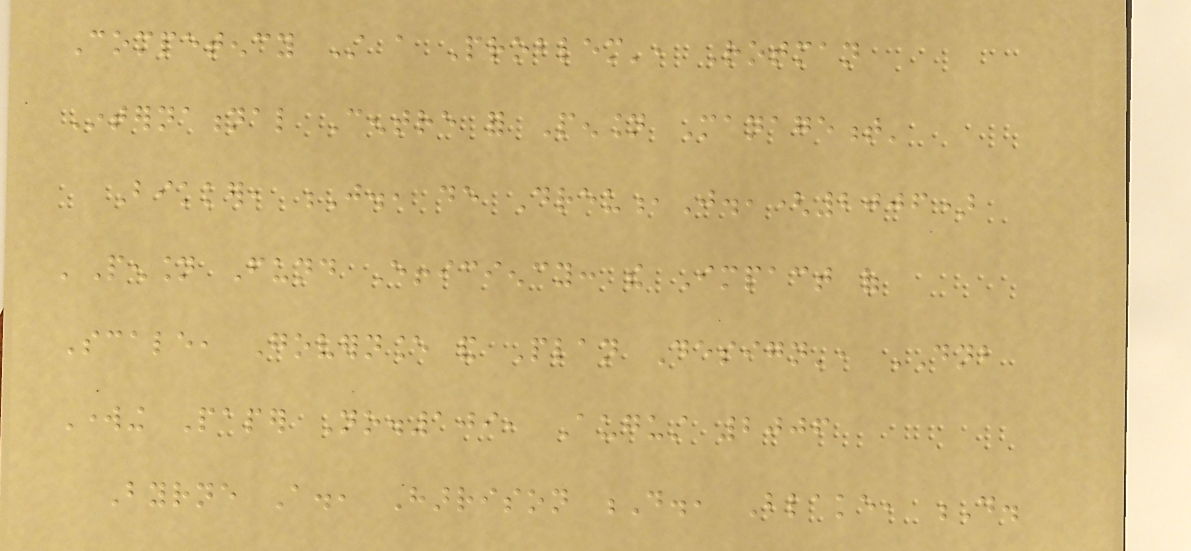Competency Still a Problem', Rotman
International Centre for Pension Management'
Bikker, J., de Dreu,J.,(2006)
'Pension Fund Efficiency: the Impact of
Scale, Governance and Plan Design', DNB
Working Paper No.109, August 2006
Byrne A., Harrison D., Blake, D.
